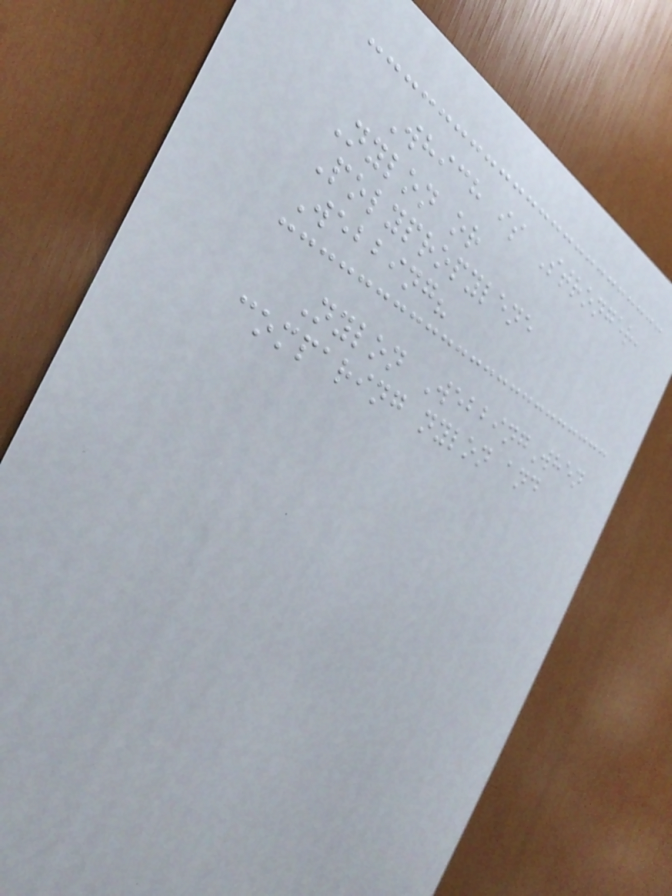Which is Stronger,
Nylon or
Polypropylene
Webbing?
Nylon WebbingWhen
comparing nylon and
